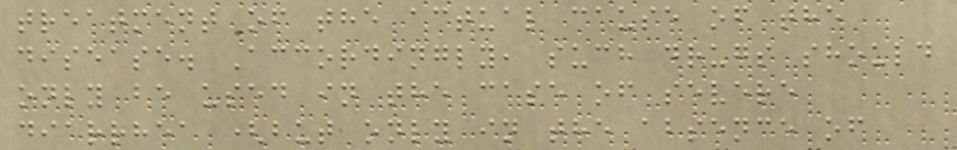treatment of the actual cause of the
disease. Accordingly, such drugs should
only be used in the case of severe
diarrhea (but only in the absence of
